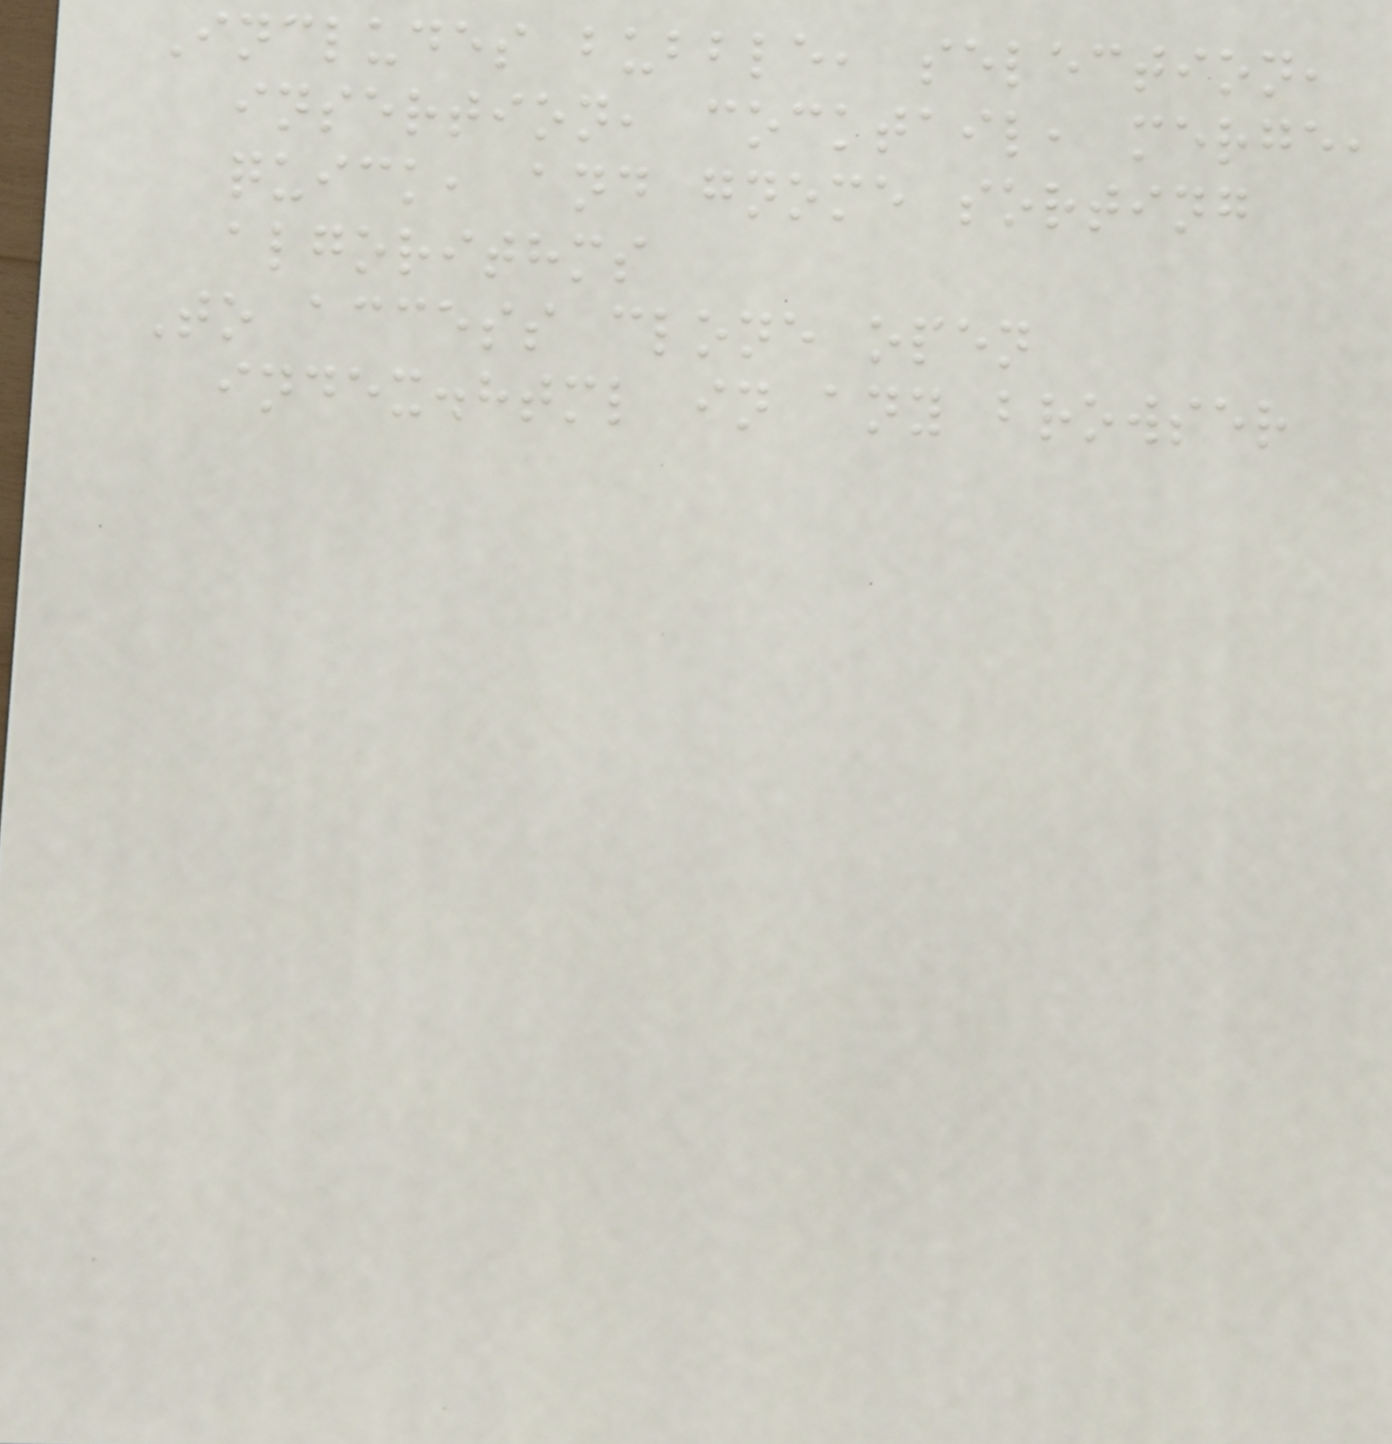Includes bubble, selection,
insertion, cocktail, merge,
quick, and gnome sorting
algorithms
To access clone open
index.html in any browser
